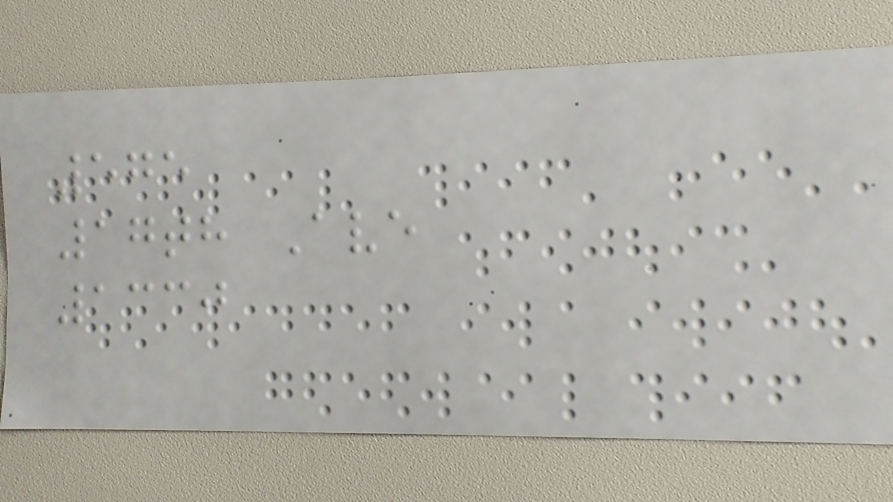575
17th Ave
1330
